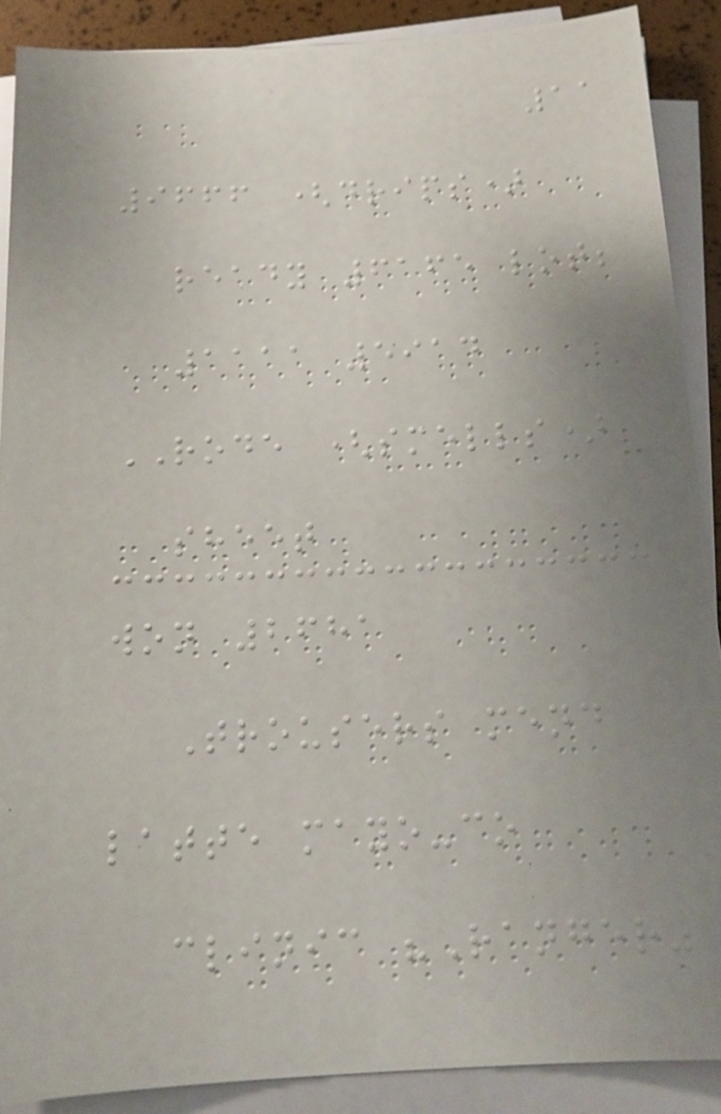11
9666 (drips)
ready 6165 lot;
1111 5914
RODE (smells)
sheet
won 2681
Trousers mend
latte mayo-co
clinic "Ranger"
